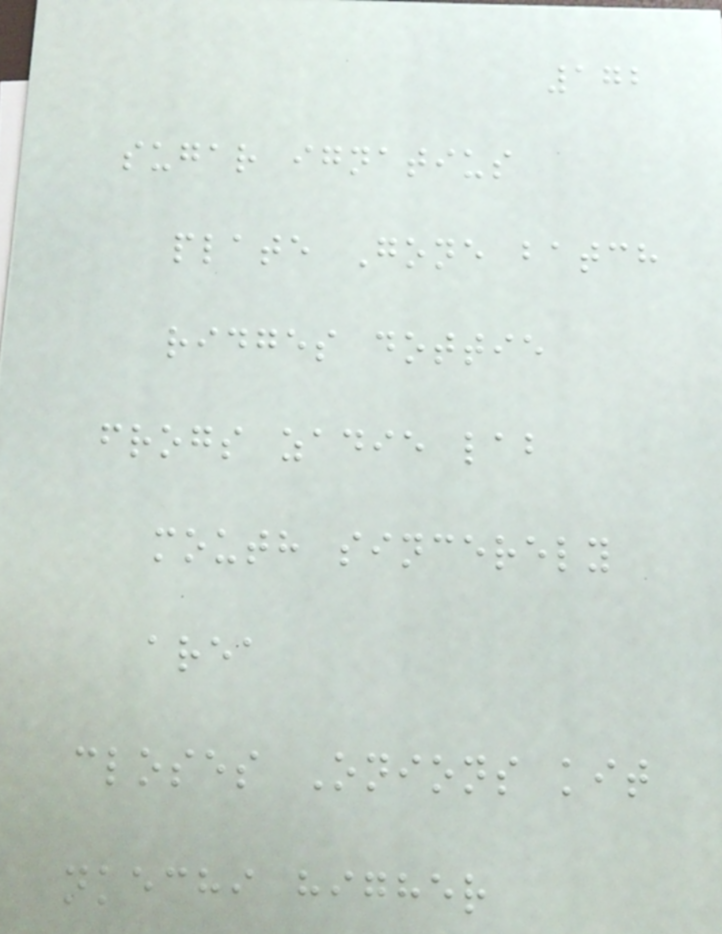172
sugar ignatius
plate Gone batch
ridges dottie
frogs zadie lab
mouth sincerely
area
closes Onions kit
nkechi higher
